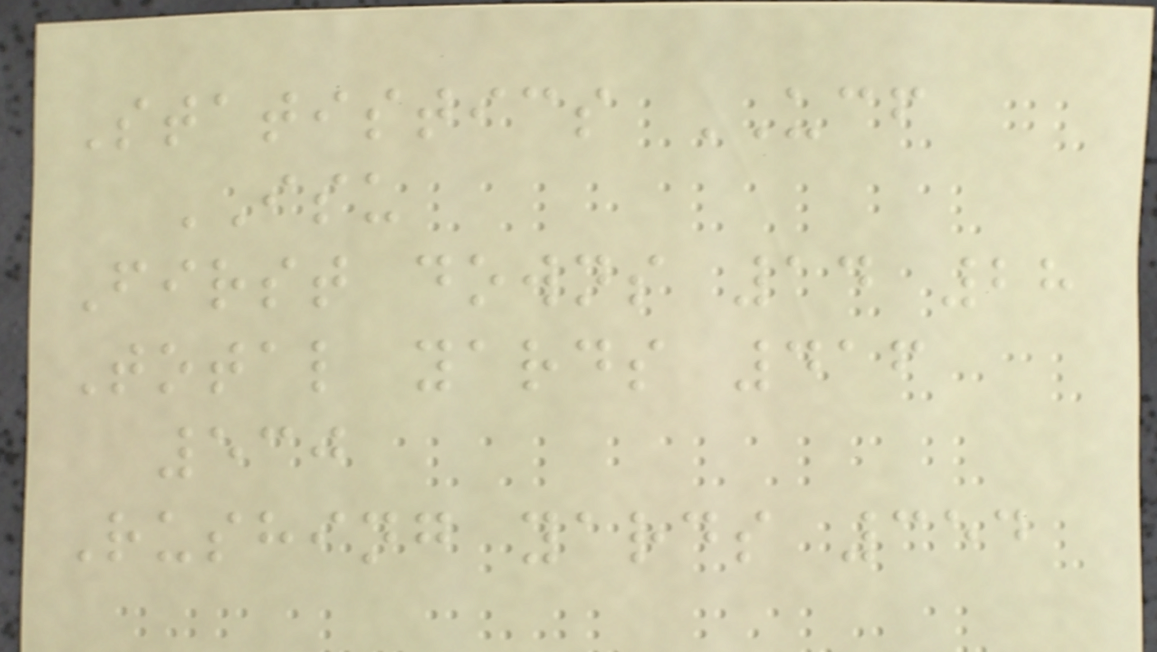Statistics UCF
ISU
First downs 14 28
Total yards 416
530
Rushing yards 354
